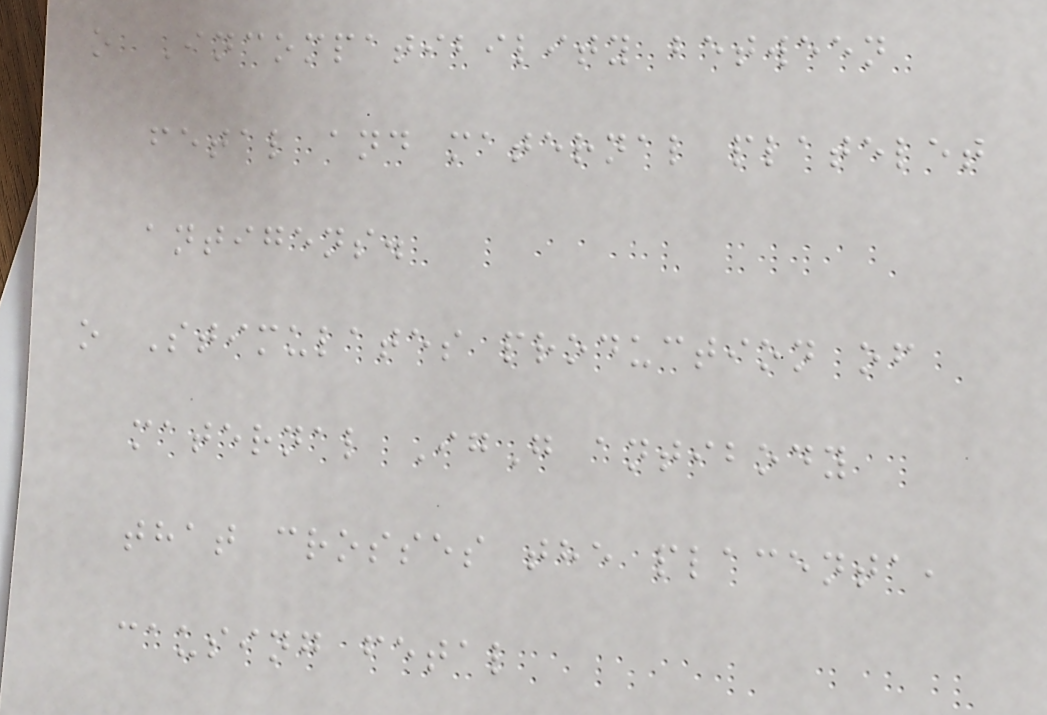o Incompatibility between
fetal and maternal platelet
antigens.
o Stimulates production of
maternal IgG antibody
that crosses the placenta,
causing fetal
